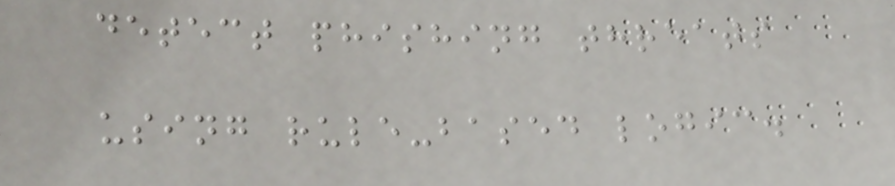detect phishing threats
using rule-based logic.
